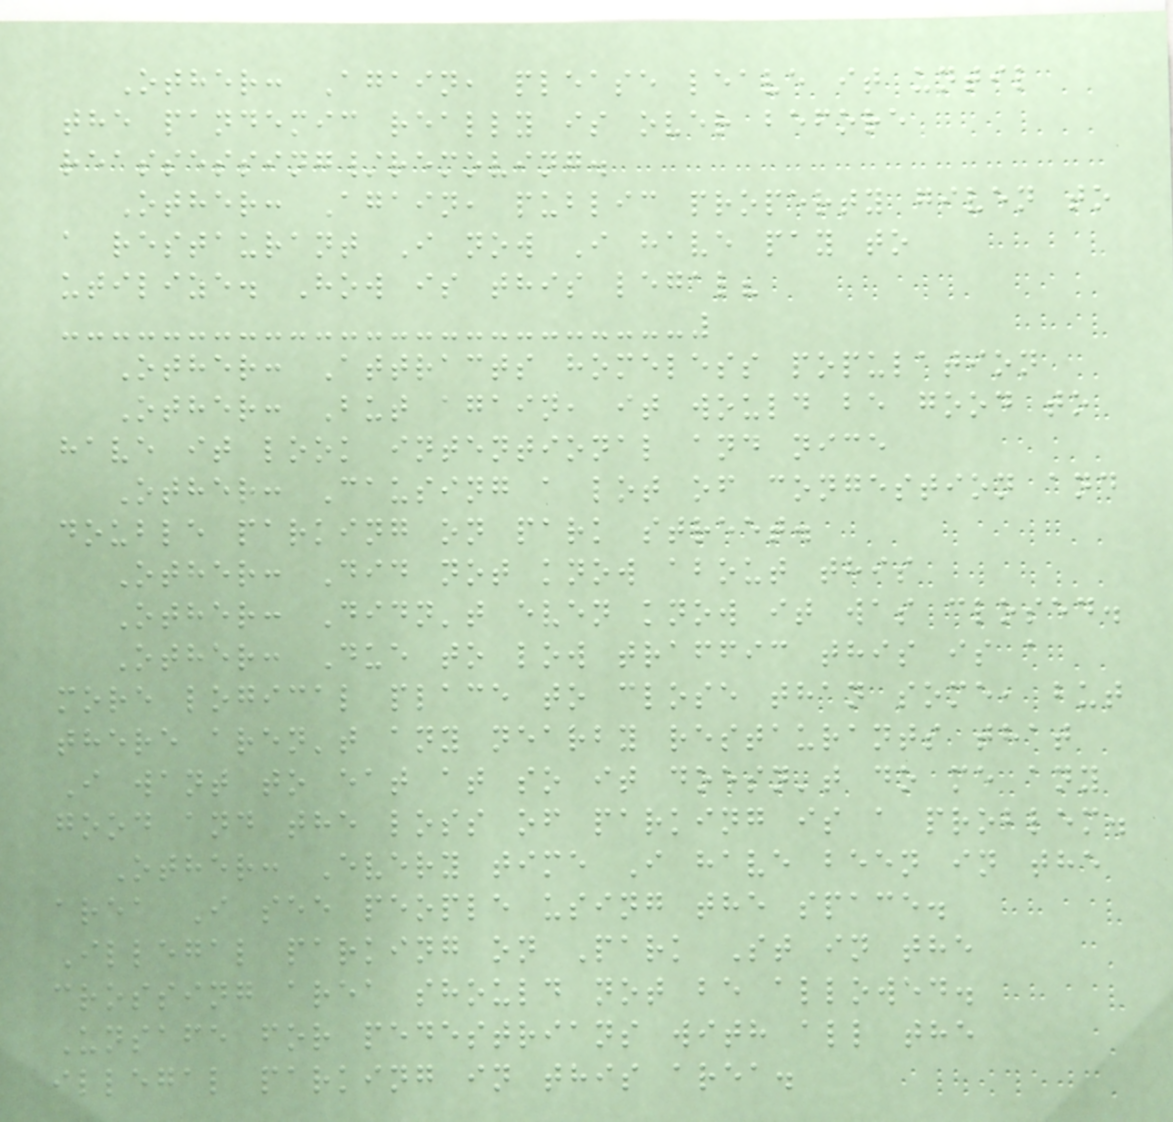Other: Again, please leave it until
the pandemic really is over before
reassessing/removing.
Other: Again, public property given to
a restaurant I now I have pay to
utilize. How is this legal?
Other: Attracts homeless population
Other: But again, it would be good to
have it look intentional and nice
Other: Causing a lot of congestion and
double parking on park street.
Other: Did not know about this
Other: Didn't even know it was closed.
Other: Due to low traffic this is a
more logical place to close than some, but
there aren't any nearby restaurants that
I want to eat at so it doesn't do me any
good and the loss of parking is a problem.
Other: Every time I have been in the
area I see people using the space.
Illegal parking on Park St in the
crossing area should not be allowed.
Unsafe for pedestrians with all the
illegal parking in this area.
